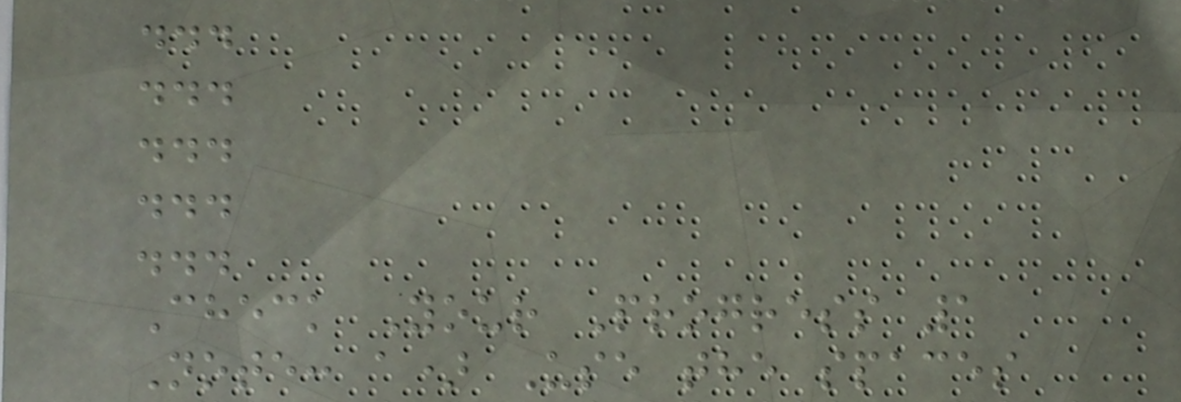...
...
...
...
...
Check Your Progress 1
Note: a) Use the spaces
